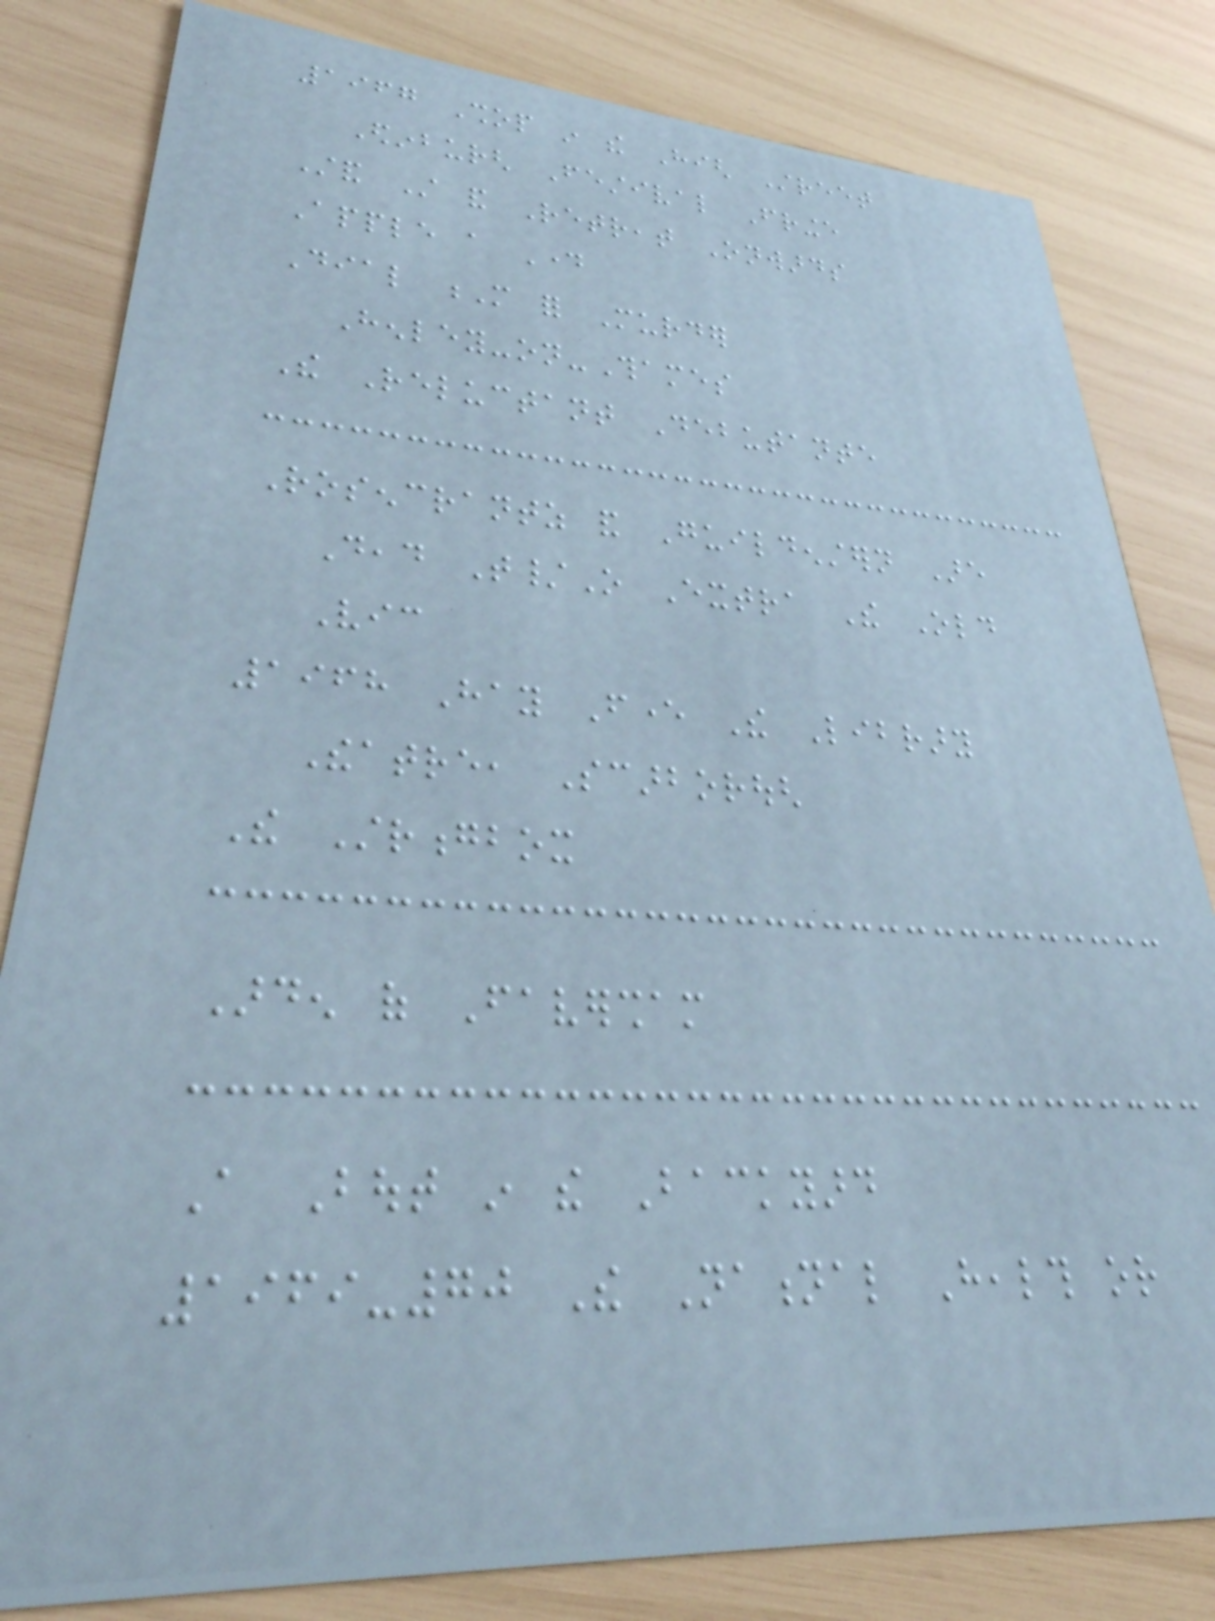1967 Shop in the High Street
Edinburgh Festival Fringe
Stand Still and Retreat Onwards
Apple a Day
Dial M for Murder
Henley-on-Thames
The Reluctant Debutante
Rosencrantz and Guildenstern Are
Dead T/O Extra The Old
Vic
1968 Hay Fever The Library
Theatre, Scarborough
The Strongbox
Arden of Faversham
A Bout in the Backyard
1969-70 The National Health or
